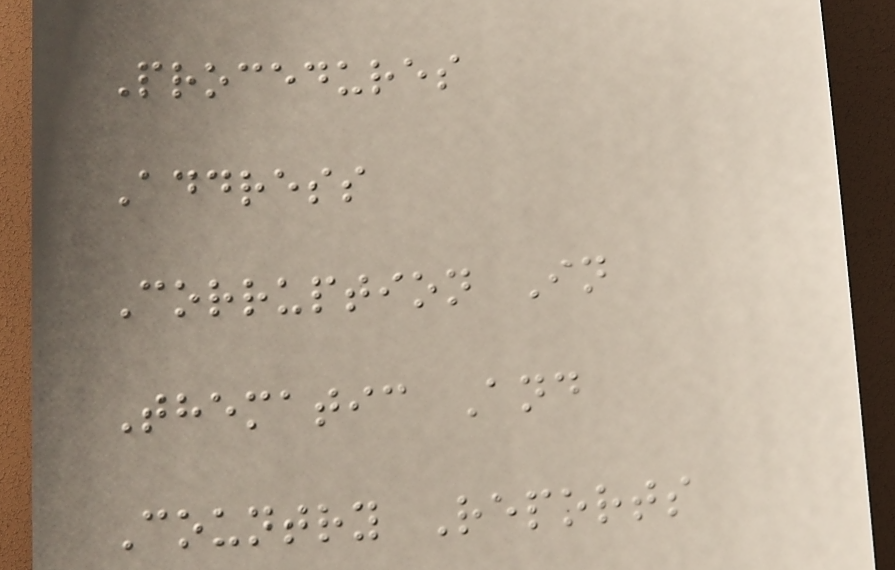Procedures
Address
Corruption In
Thematic And
Country Reports
